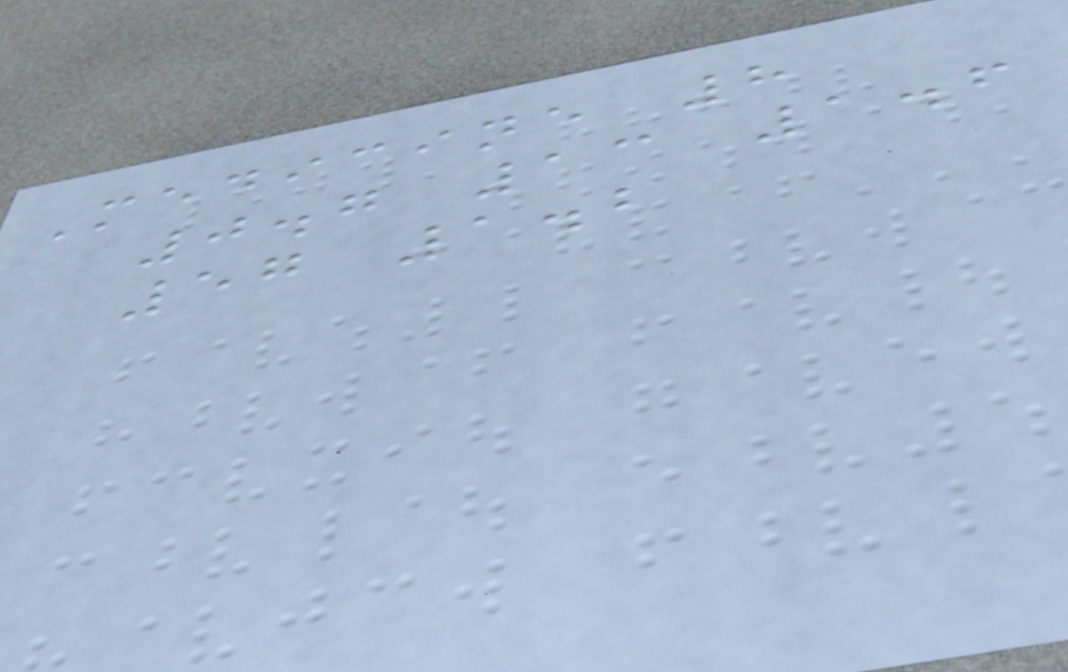Medicine 8
0.7 13 1.6
57 1.2
